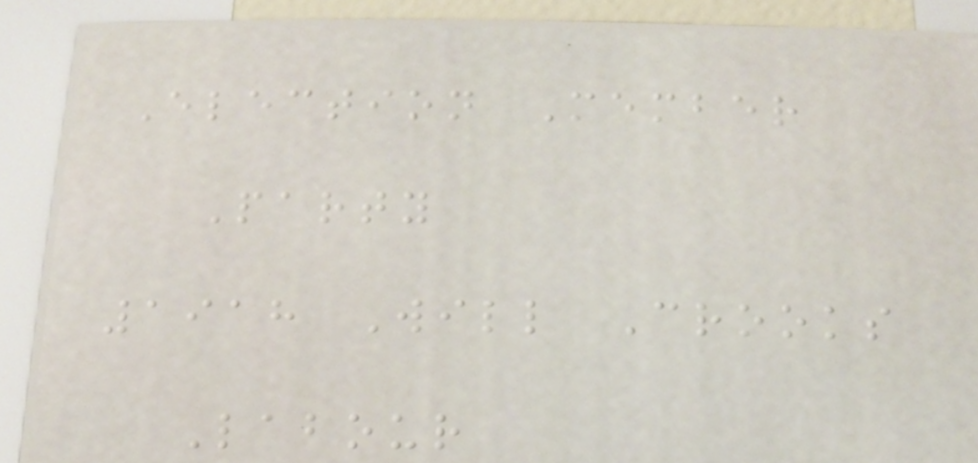Election Member
Party
1918 Will Crooks
Labour
